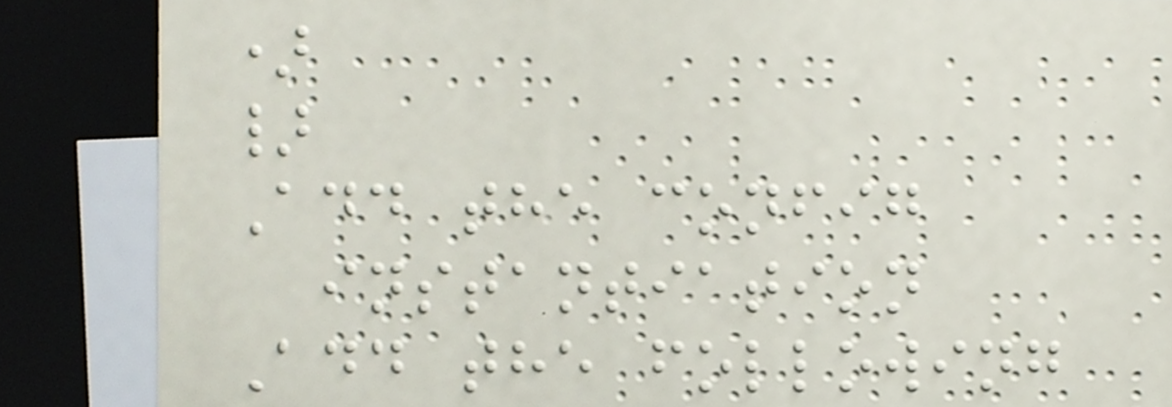)
}
Add the config
instantiation
Add the following
